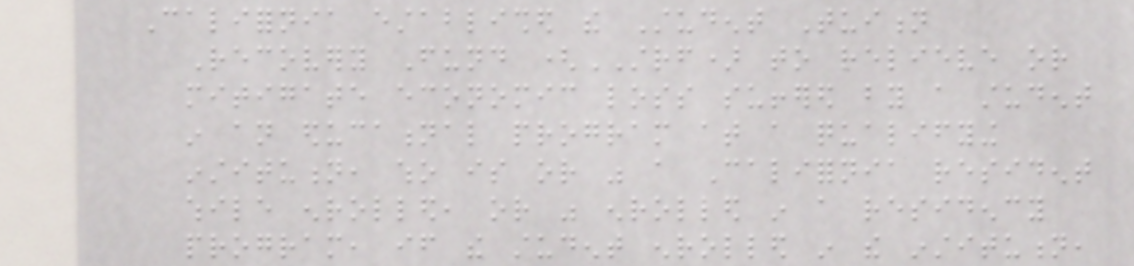California established the Student Tuition
Recovery Fund (STRF) to relieve or
mitigate economic loss suffered by a student
in an educational program at a qualifying
institution, who is or was a California resident
while enrolled, or was enrolled in a residency
program, if the student enrolled in the institution,
